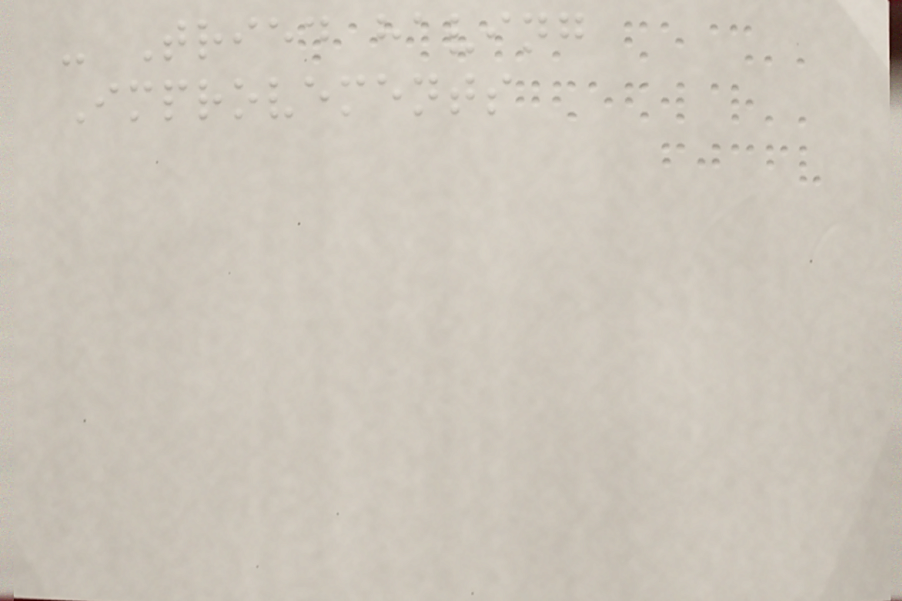- Tried having
Improvements
